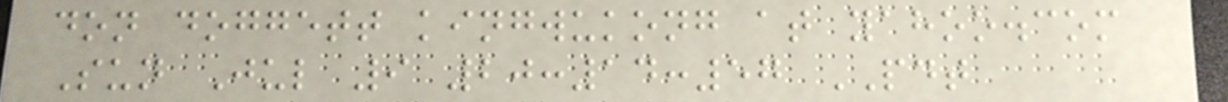don doggett kingwukong at yahoo.com
Sun Jul 9 20:14:57 PDT
